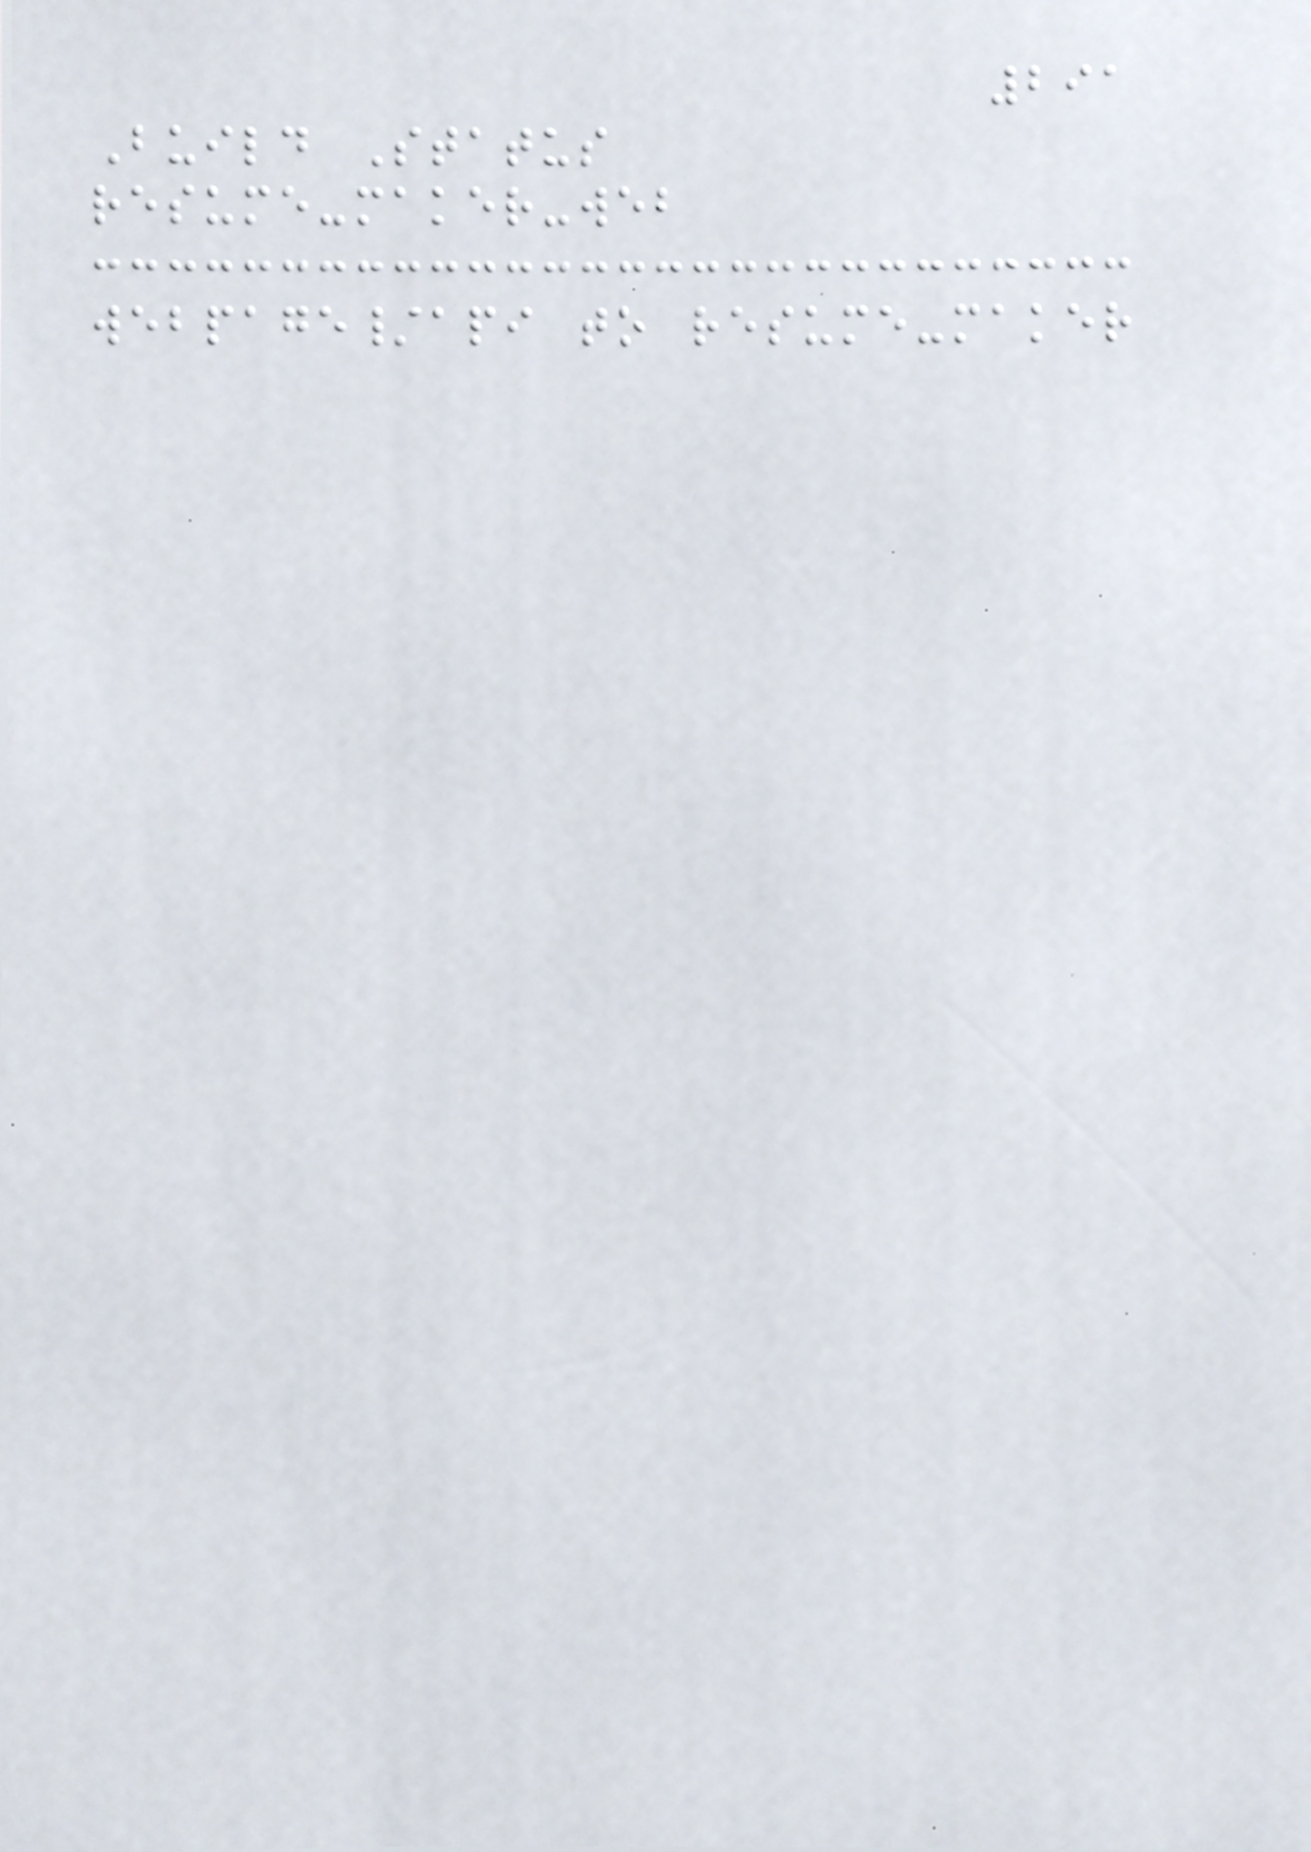291
Build Status
resume-maker-web
webpage/api to resume-maker
